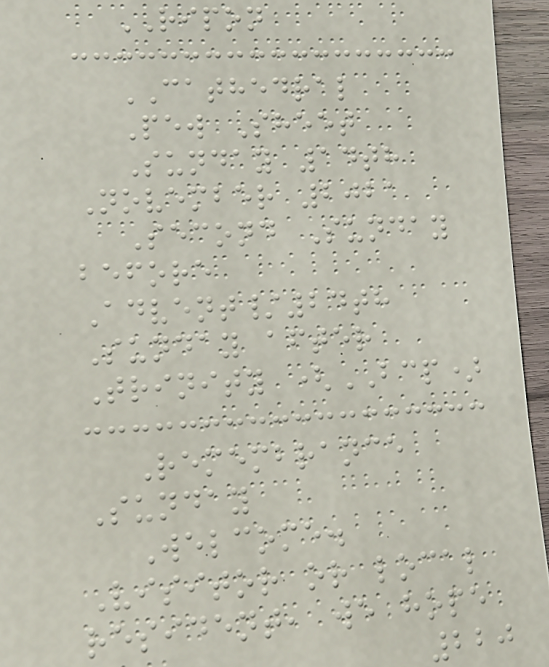RIPON
CATHEDRAL
Pew Sheet
Sunday 14th
November 2021
Second Sunday
before
Advent/24th
Sunday after
Trinity (BCP)
Remembrance
Sunday
Welcome.
Visitor or local
resident, we hope
220
